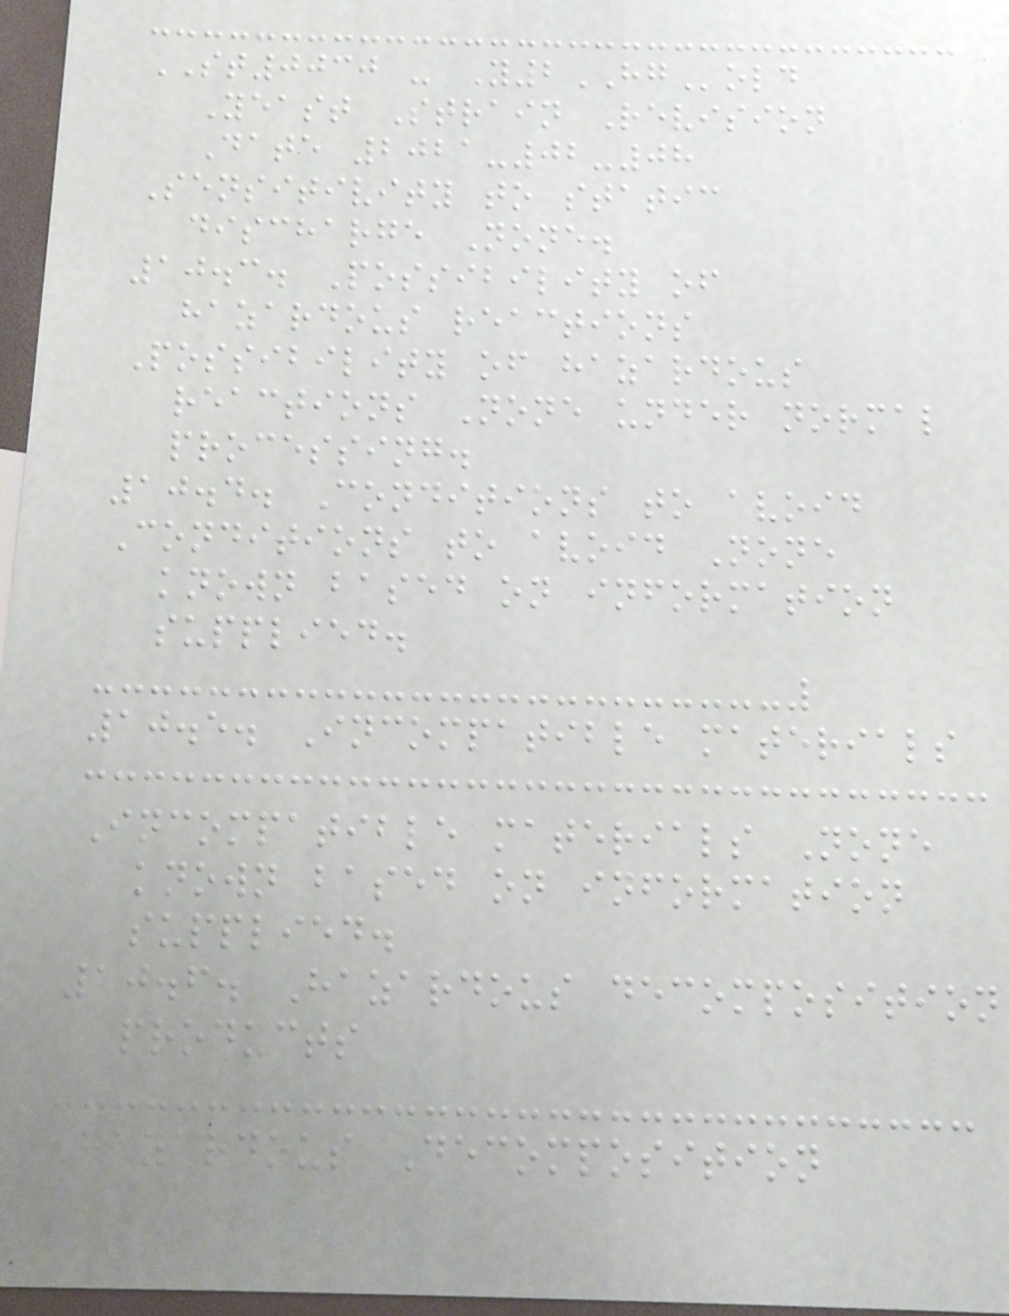ST0030 - Y2HGold
Yeast Strain Revision
Date 2021-02-08
Sensitivity to static
discharge None.
10.3. Possibility of
hazardous reactions
Possibility of hazardous
reactions None under normal
processing.
10.4. Conditions to avoid
Conditions to avoid None
known based on information
supplied.
10.5. Incompatible materials
Incompatible materials None
known based on information
supplied.
10.6. Hazardous decomposition
products
Hazardous Decomposition
